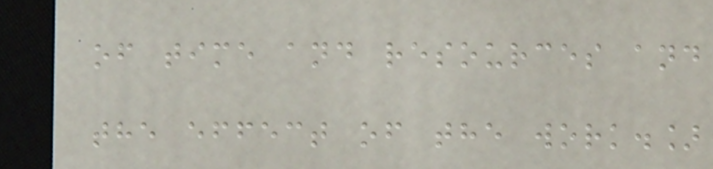of time and resources and
the effect of the work.]
